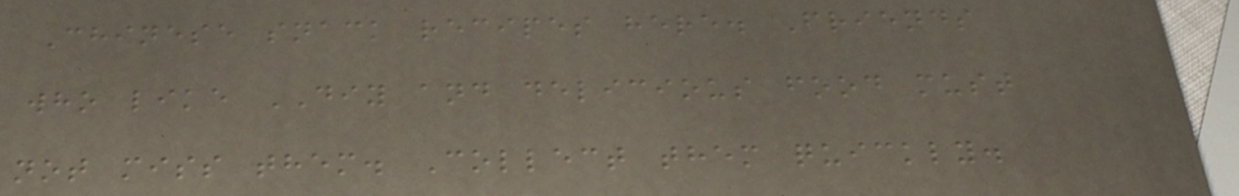Chinese snack recipes here. Friends
who like DIY and delicious food must
not miss them. Collect them quickly.
